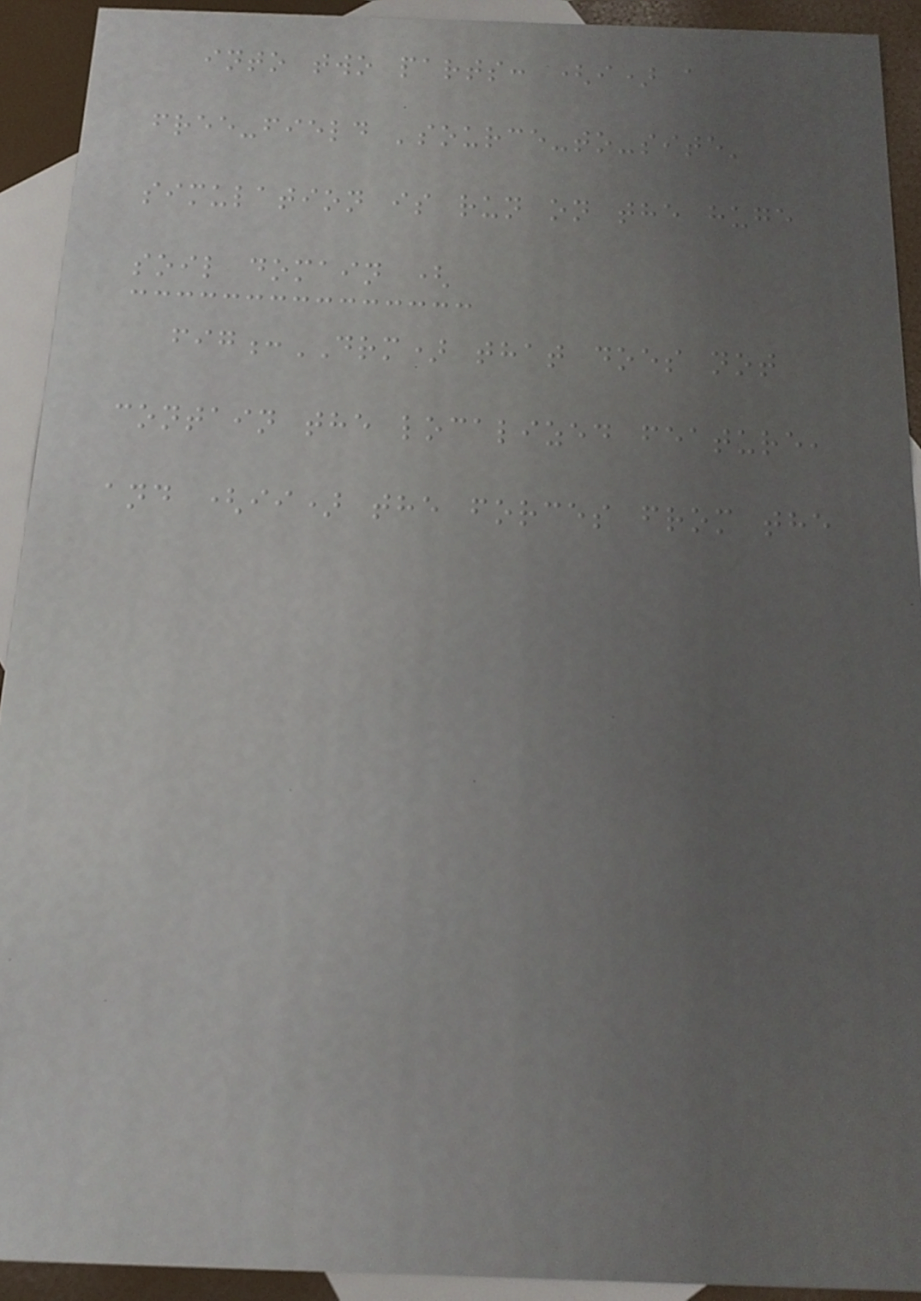into two parts: (i) a
free-field 'source-to-site'
simulation is run on the huge
soil domain (
fig:DRM) that does not
contain the localized feature,
and (ii) the forces from the
